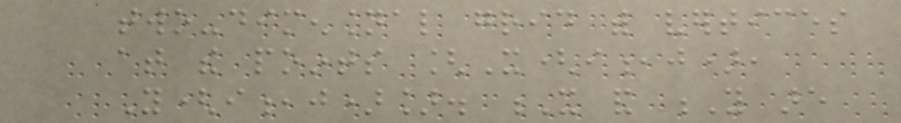two-dimensional grid with vertices
at the points [X(i,j),
Y(i,j)]. X and Y are
